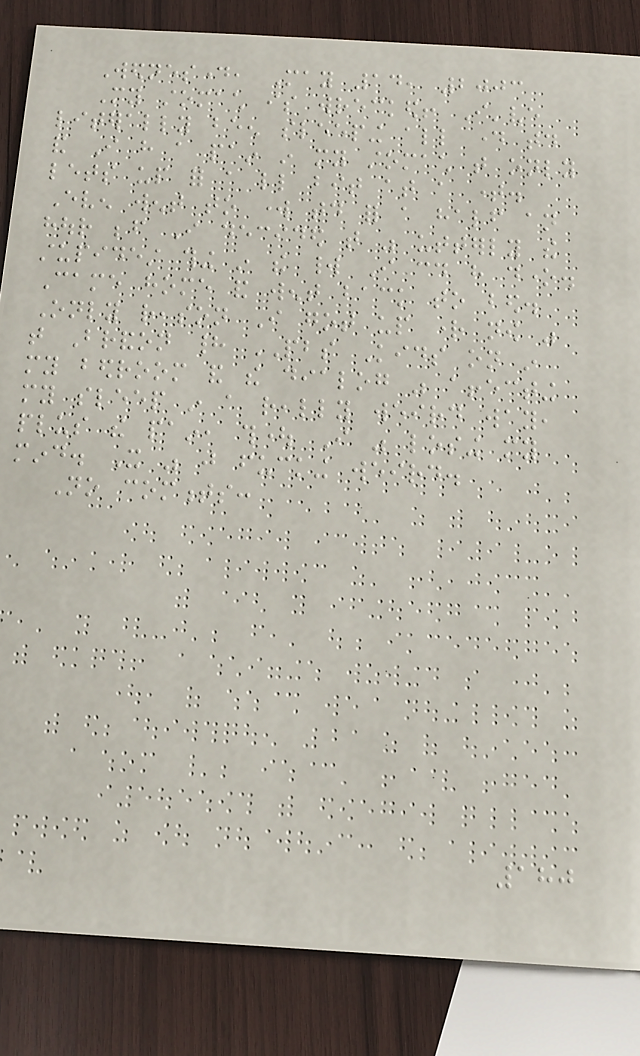Wednesday, May 14, 2003
My stomach is wrecked! I've
literally been sleeping all day today
and I have a pain in my stomach that only
lets up for a little bit at a time.
Even went to work today for a half an
hour before I decided that was utterly the
stupidest thing in the world I could have done.
Came home and went back to bed.
Only reason I got up right now was
that Brandon had PBS Kids on in
my bedroom and the dialog was affecting
my sleep in a really weird way,
plus the pain, thought I was losing my
mind. It was just fucking weird.
No comments:
180
